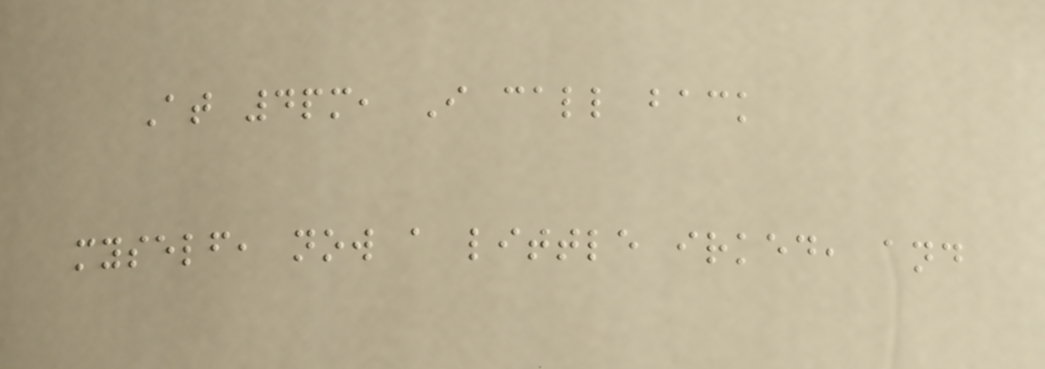At 4pm, I call back
myself, now a little irked, and
